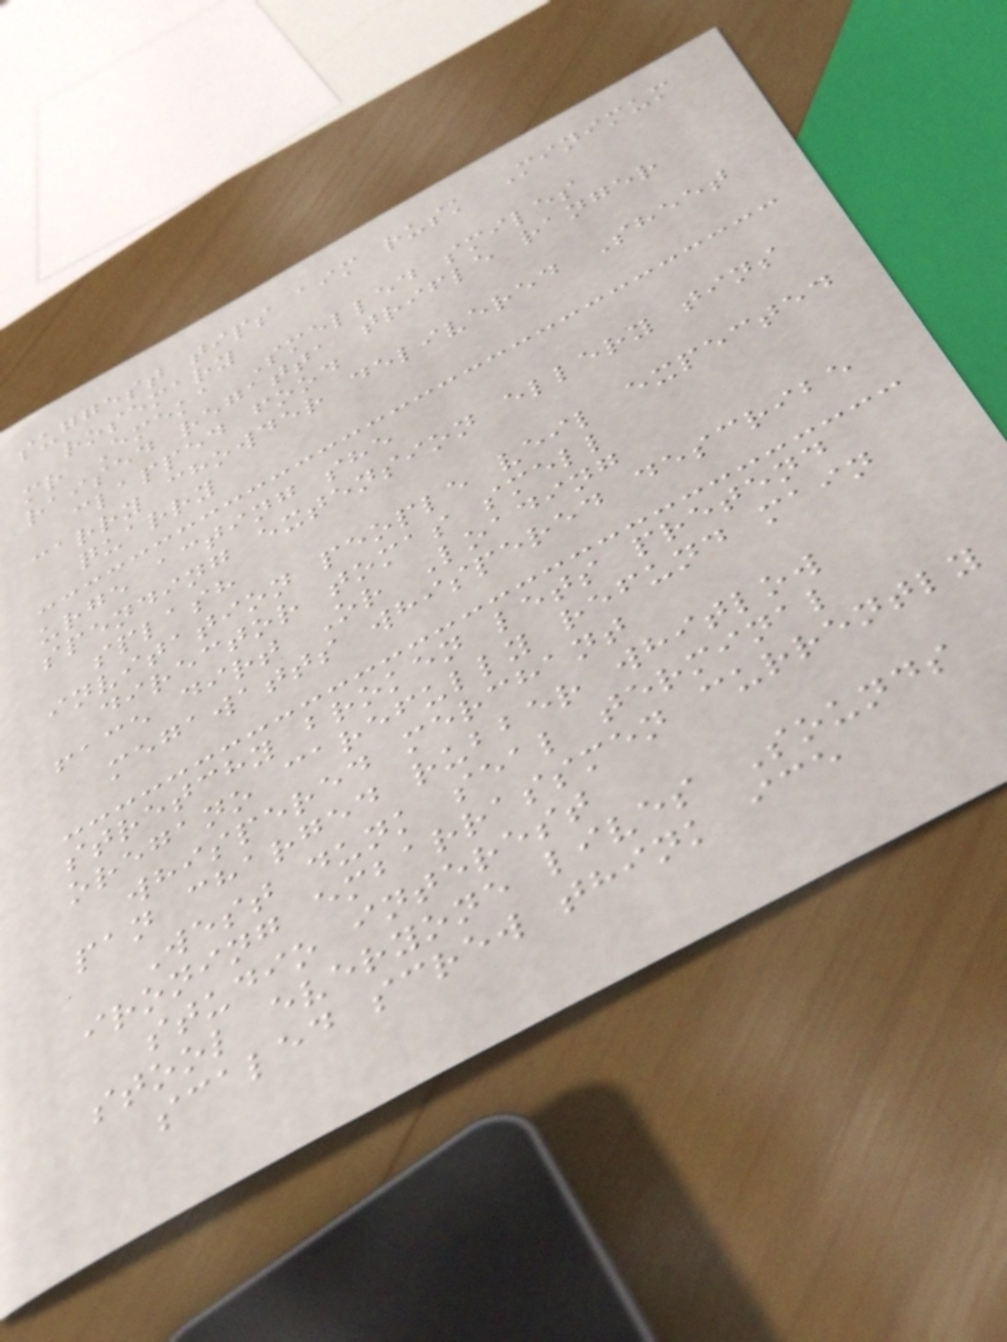suggest tips aim rusk Minimum
rosemary
mr Emeka Smelled smiles
raised regatta trifle ranger
clapped food
carry chowder delivered Sheet
quarry
urge acting she
spending extension ellery tins
splash
invitation people veil expected
director tomas smell
face dirt Or Loading
megawatts whispered describe
stretchy broken lets pretend
oregano carefully refund main
whispered merchant
pan charged rubber whitlow
West dunk seal terminal
ironing embarrassmen currently
studio interest
stool everyone lives Sounds
scaled screw think ice
